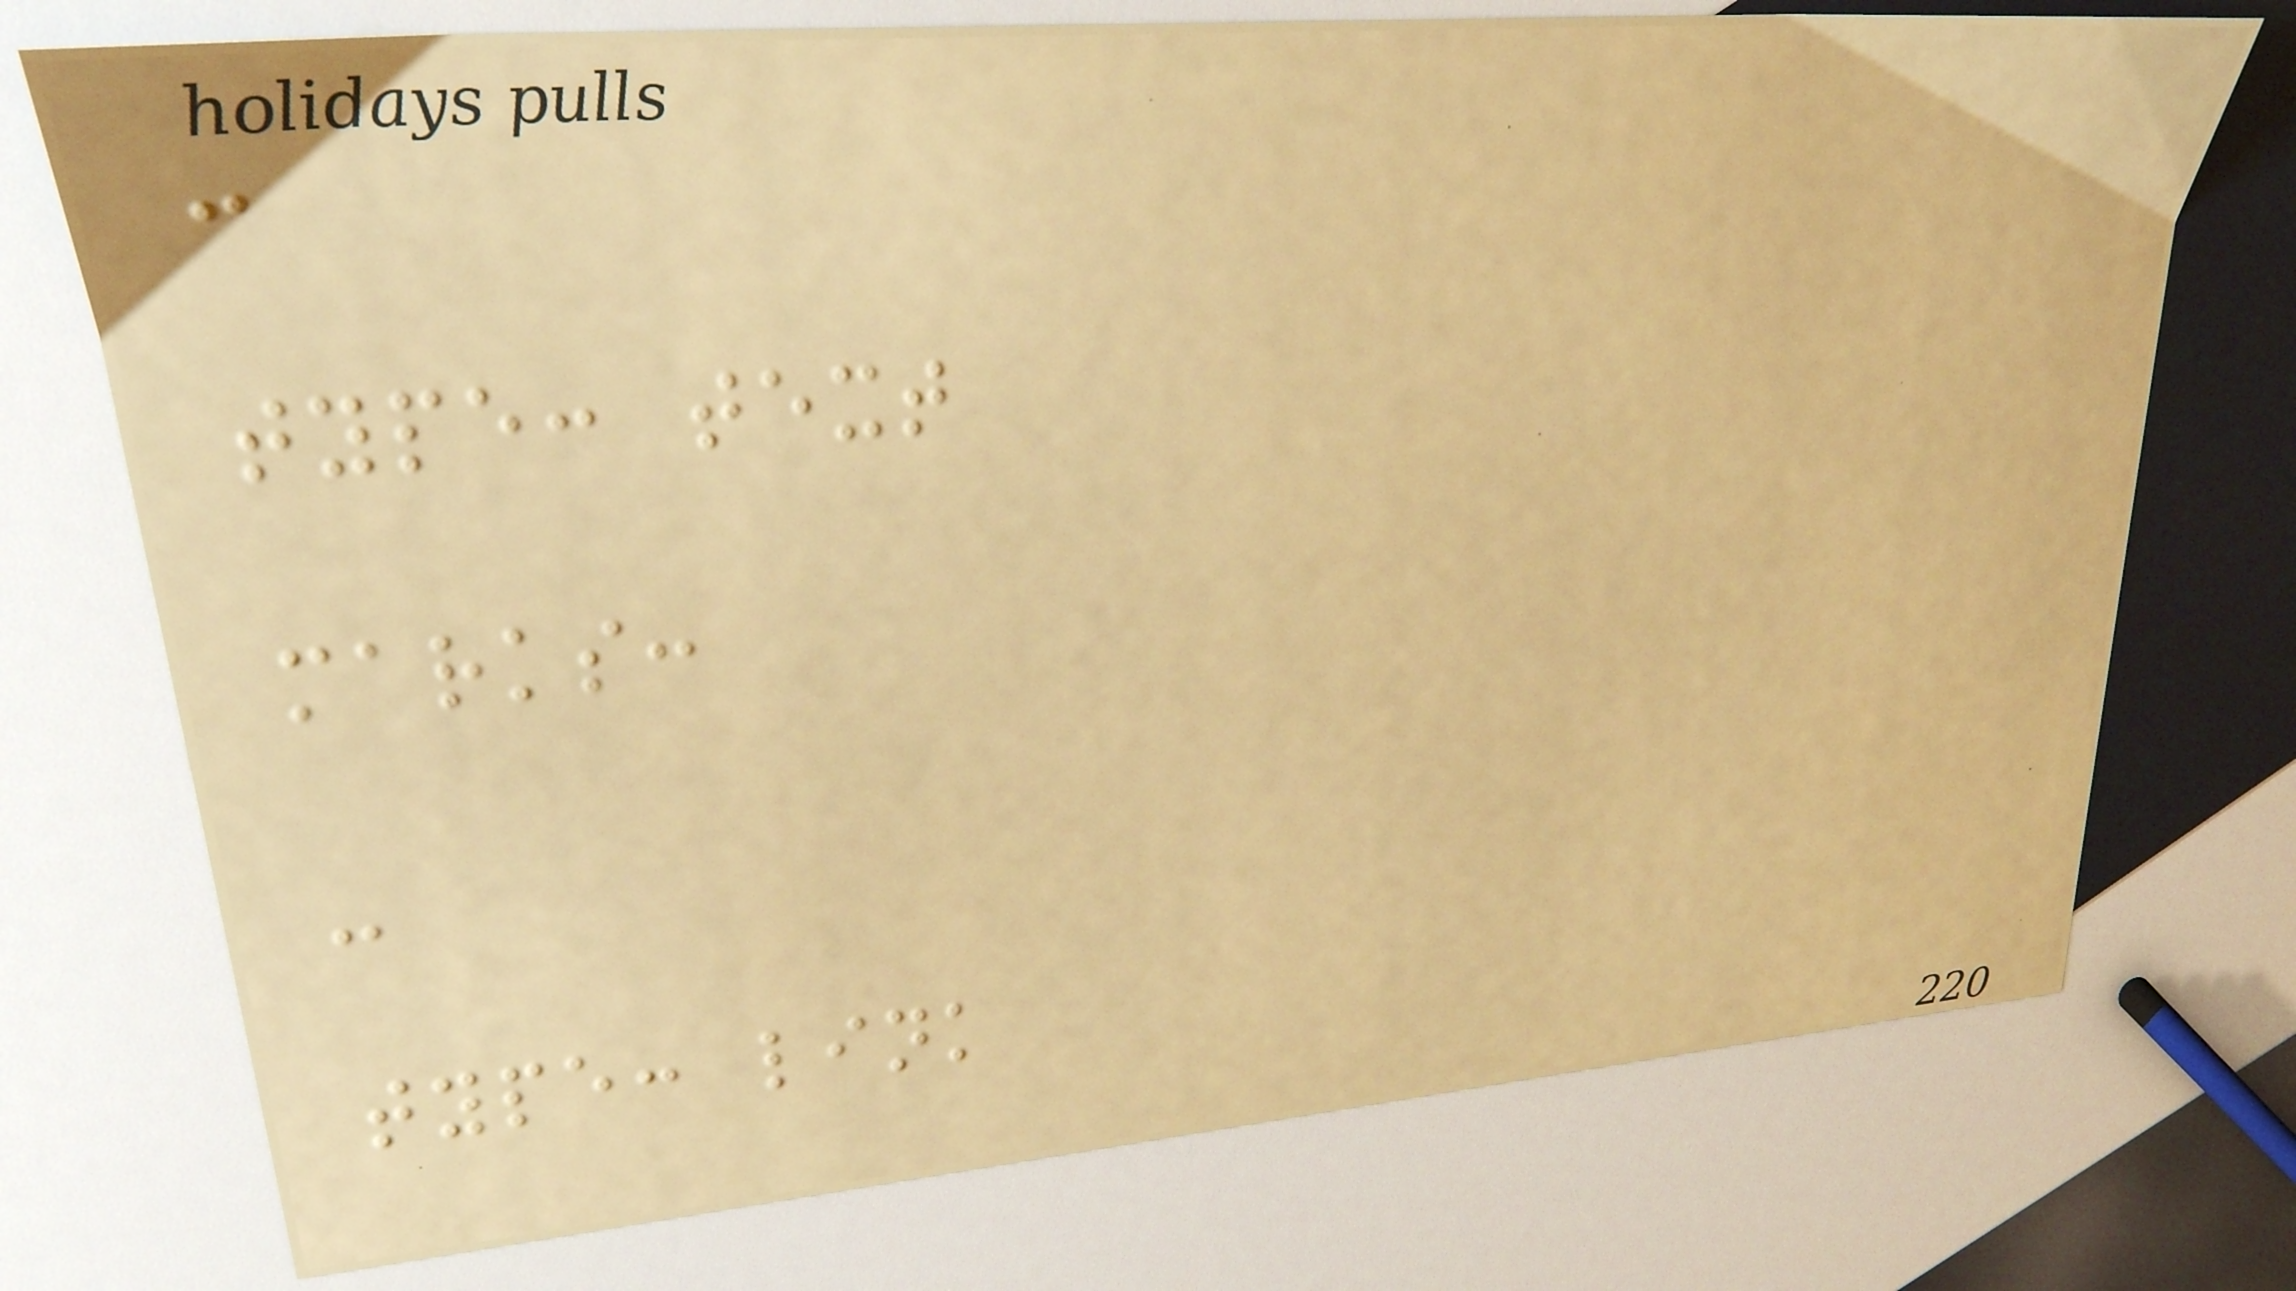-
type: text
marks:
-
type: link
